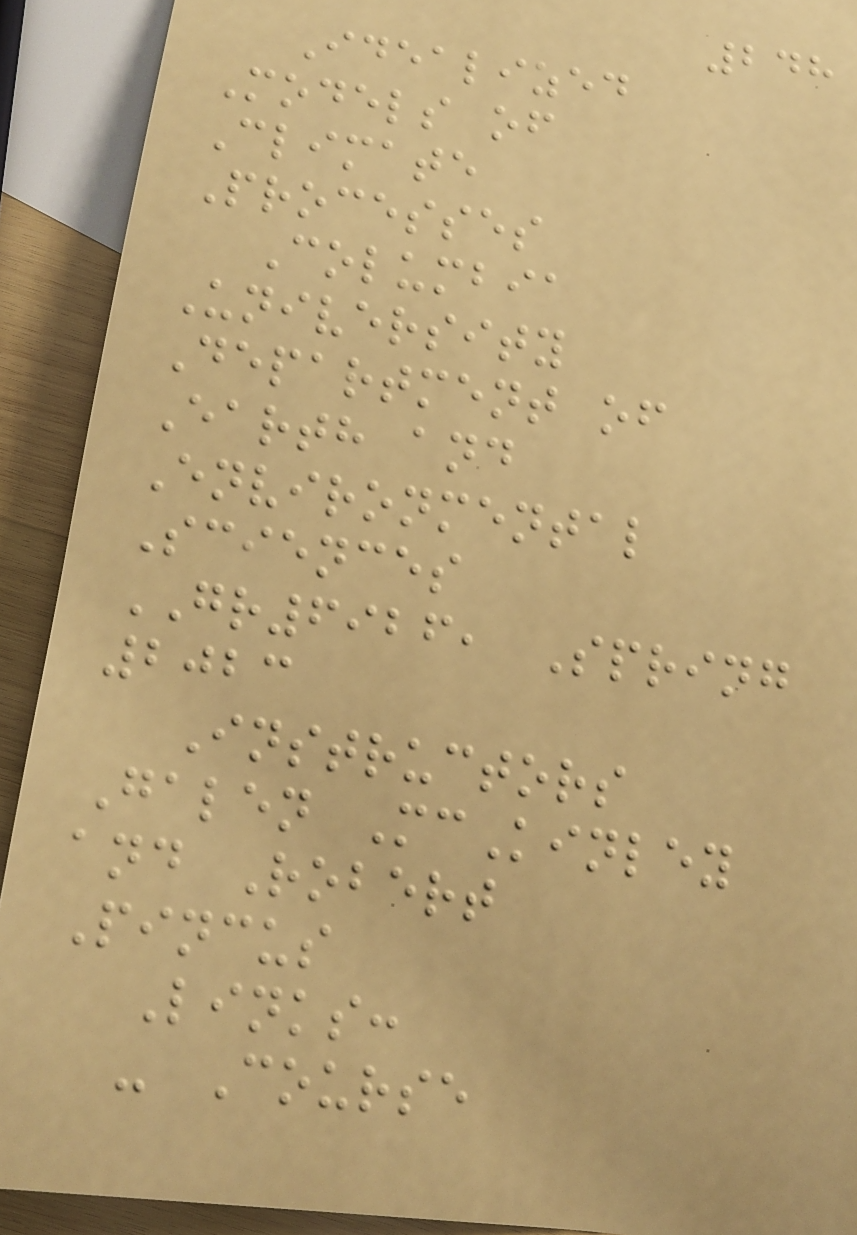248
Idealized
Models of
Climate
Processes
Columbia
University
Department of
Earth and
Environmental
Sciences
GR6926, Spring
2023
Instructors
Galen McKinley
and Robert
Pincus
Links:
- Course
